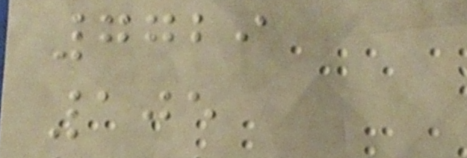7729
105
